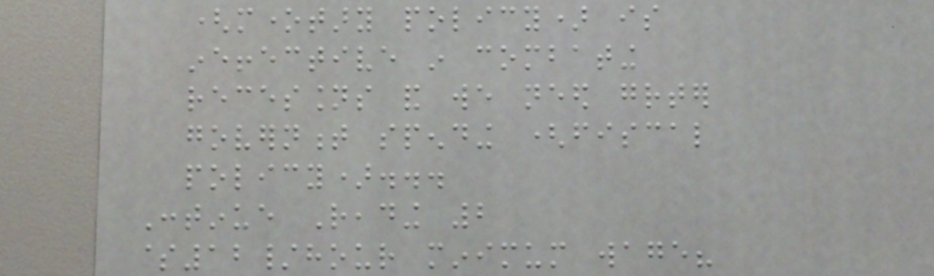(monetary policy) is
ineffective in combating
recessions and we need greater
government spending (fiscal
policy)...
Continue Reading 2
$12/hour minimum wage?
